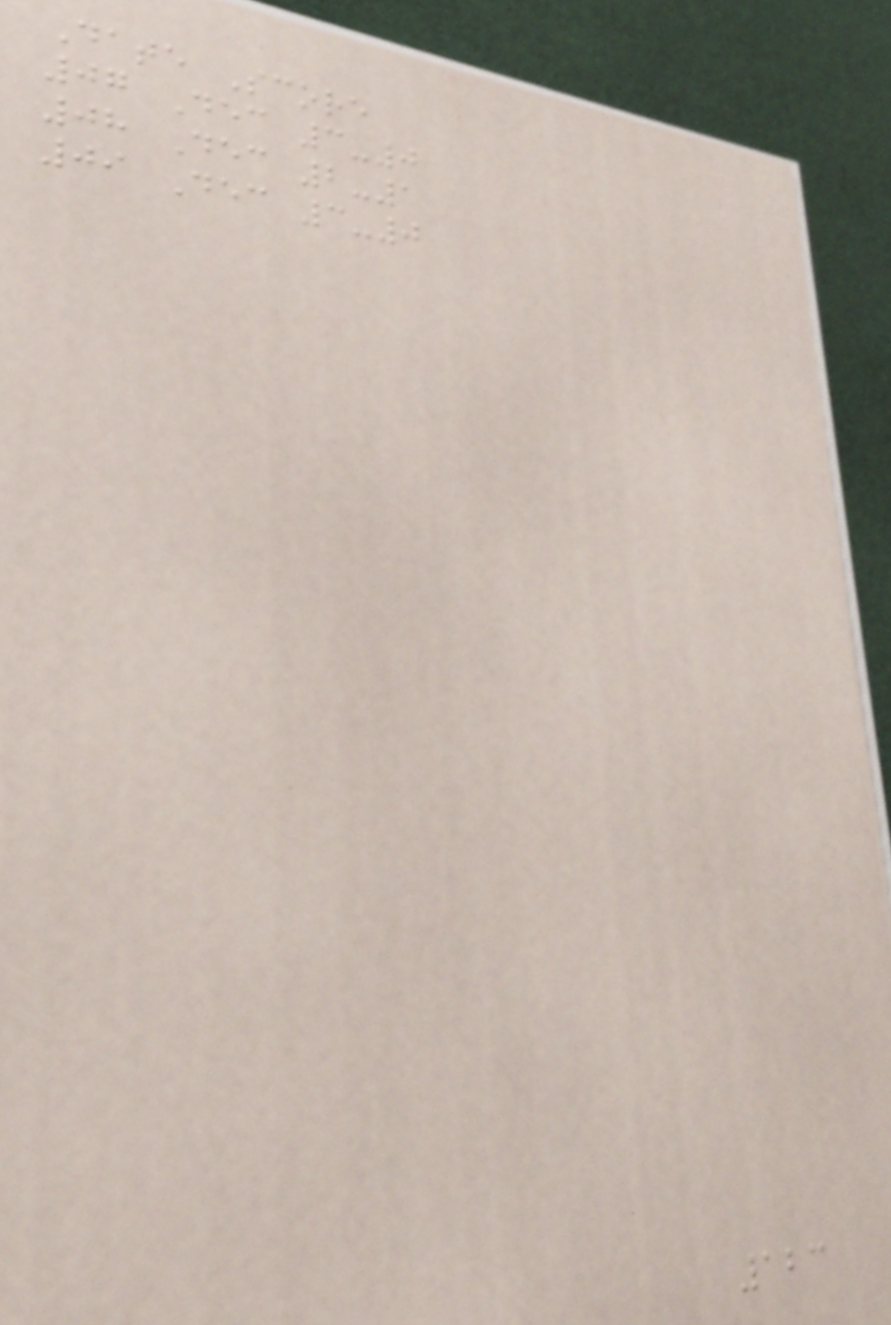Date Score
07 Dec 3-0
08 Dec 2-1
09 Dec 3-0
123
